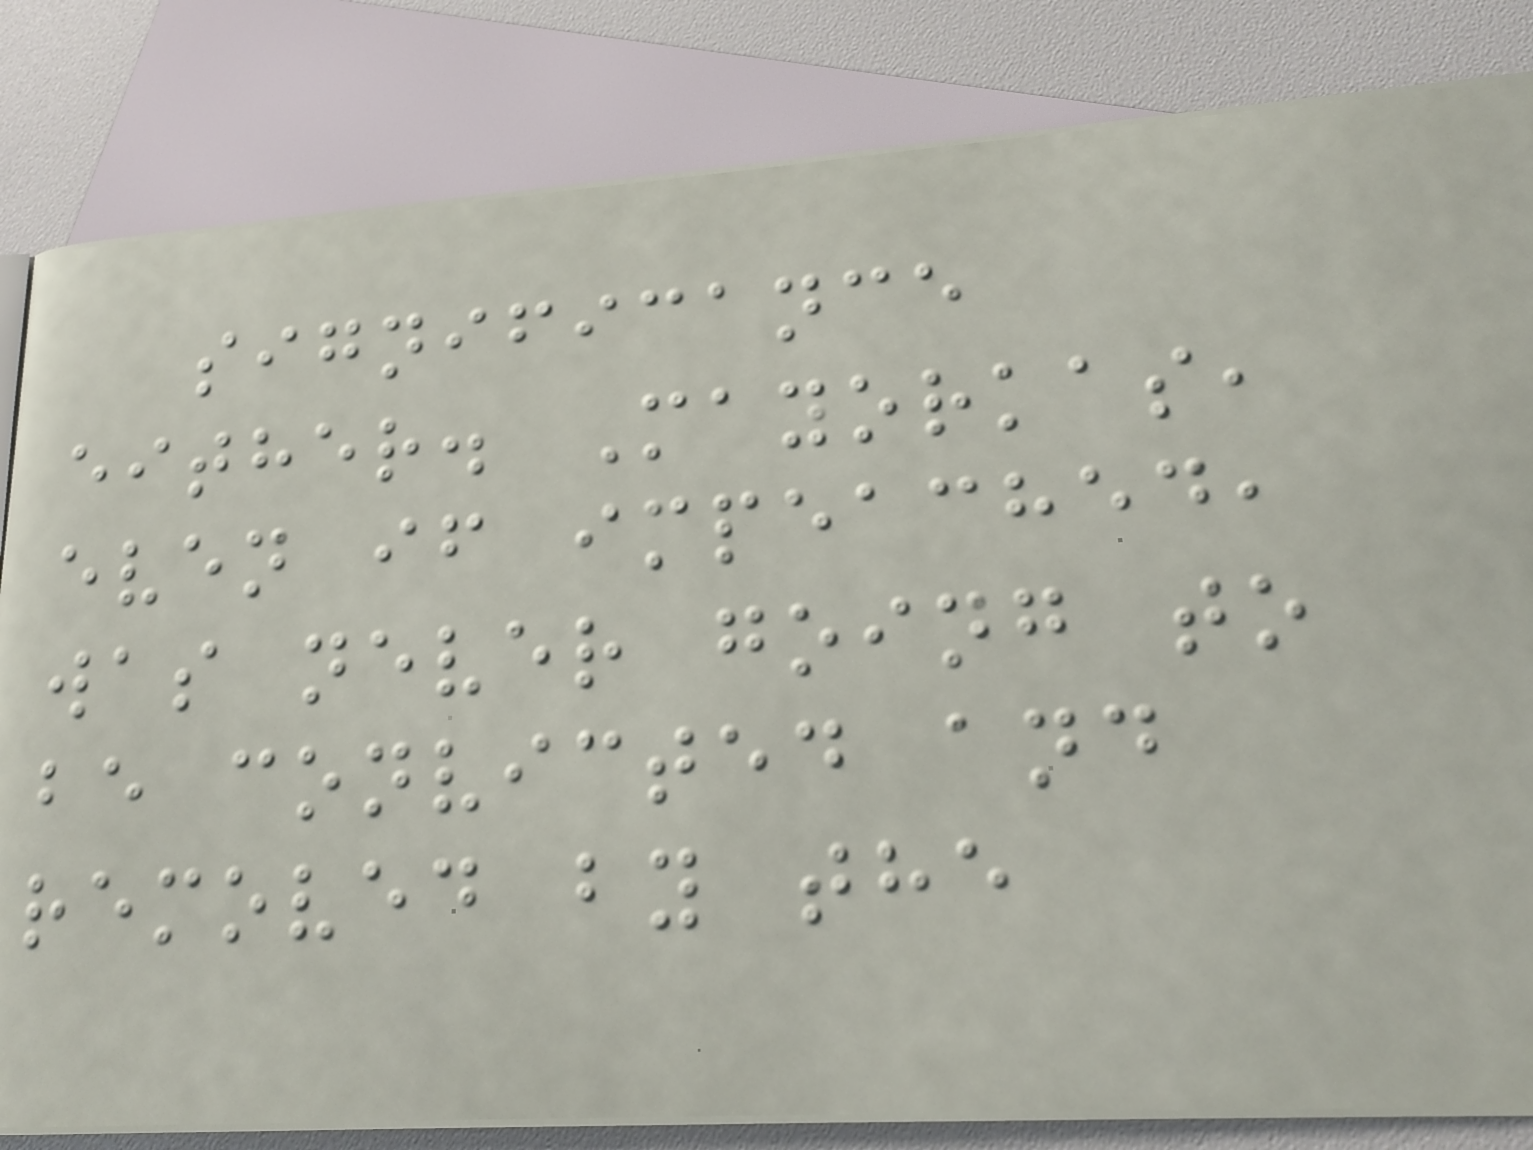significance
either. Mayorkas,
even if impeached,
was never going to
be convicted and
removed by the
